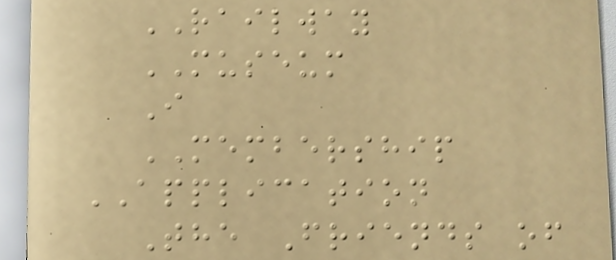RAILWAY
MUSEUM
I
MEMBERSHIP
APPLICATION
The Friends of
